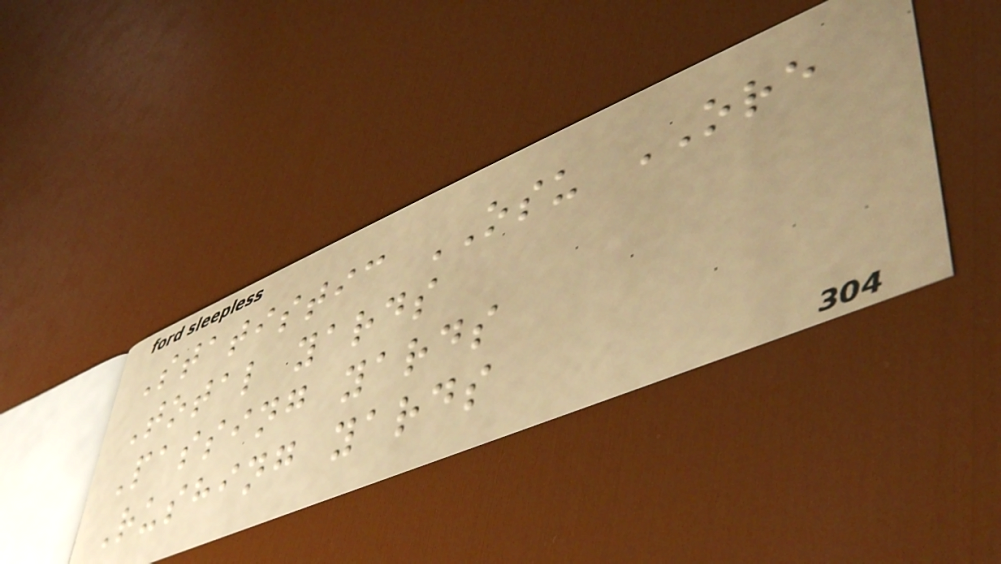Statistic OSU ORE
Total yards
Passing yards
Rushing yards
